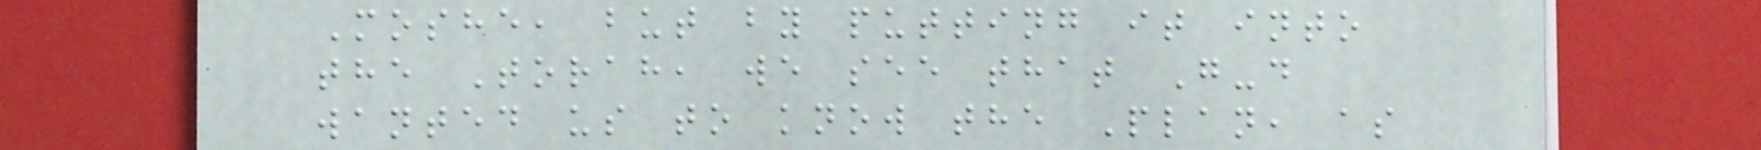Moshe, but by putting it into
the Torah, we see that G-d
wanted us to know the Plan, as
